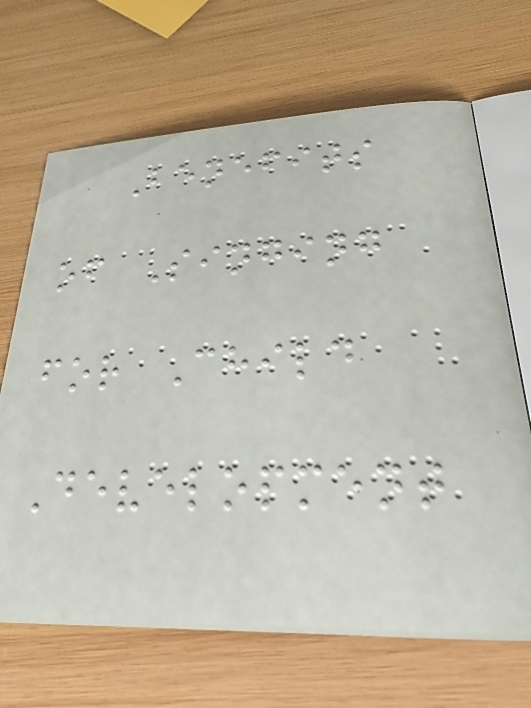Benefits
of Singing
for Child
Development
